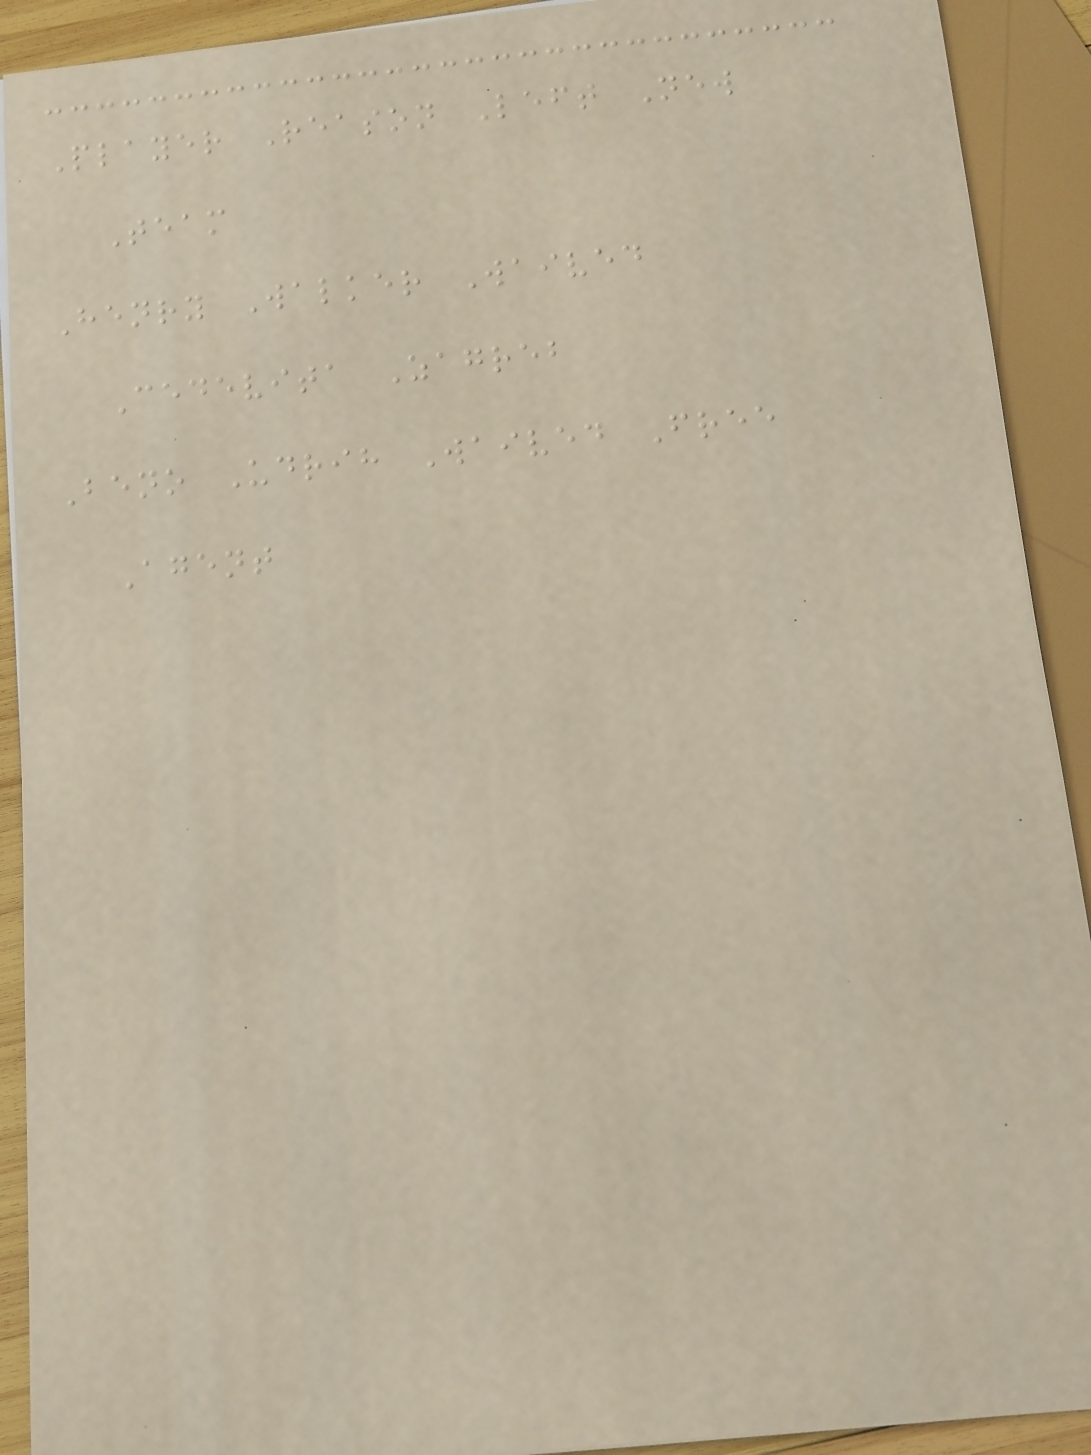Player Reason Left New
Team
Henry Walker Waived
Cedevita Zagreb
Beno Udrih Waived Free
Agent
